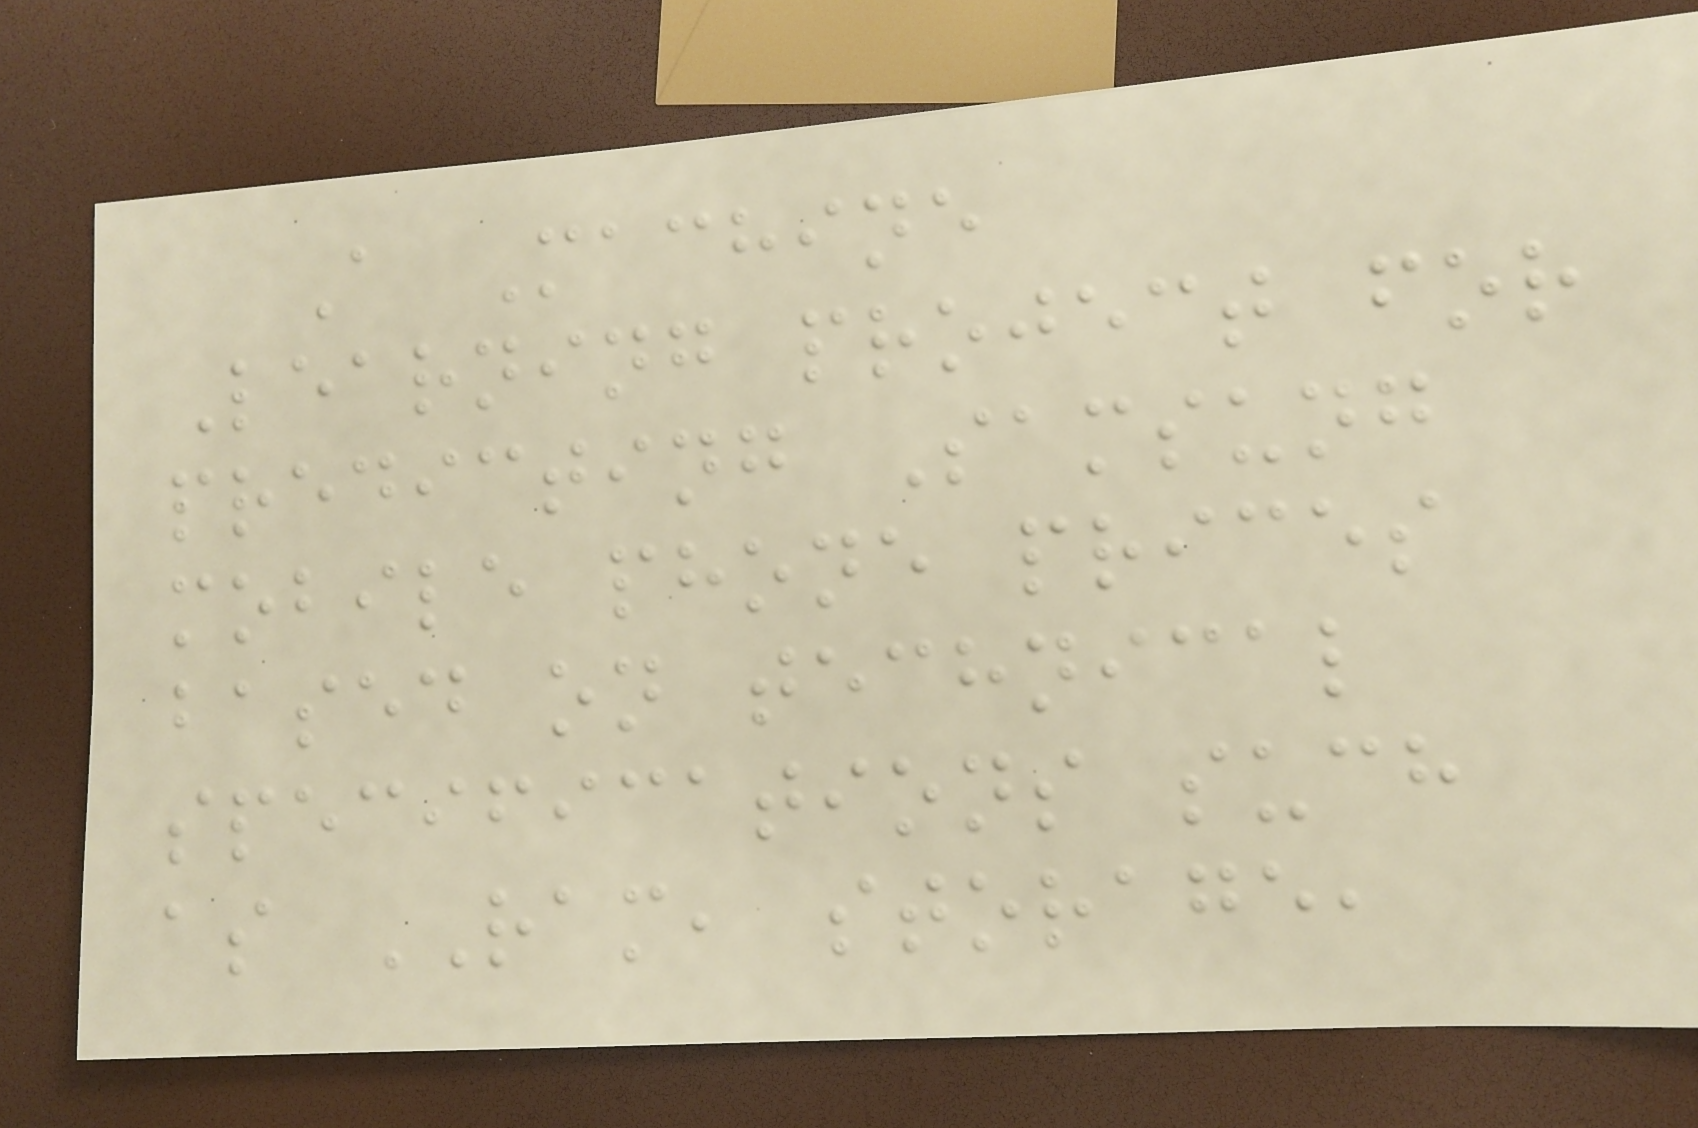A Machine
Learning project for
predicting Samsung
mobile phone prices
based on technical
specifications such
as RAM, storage,
